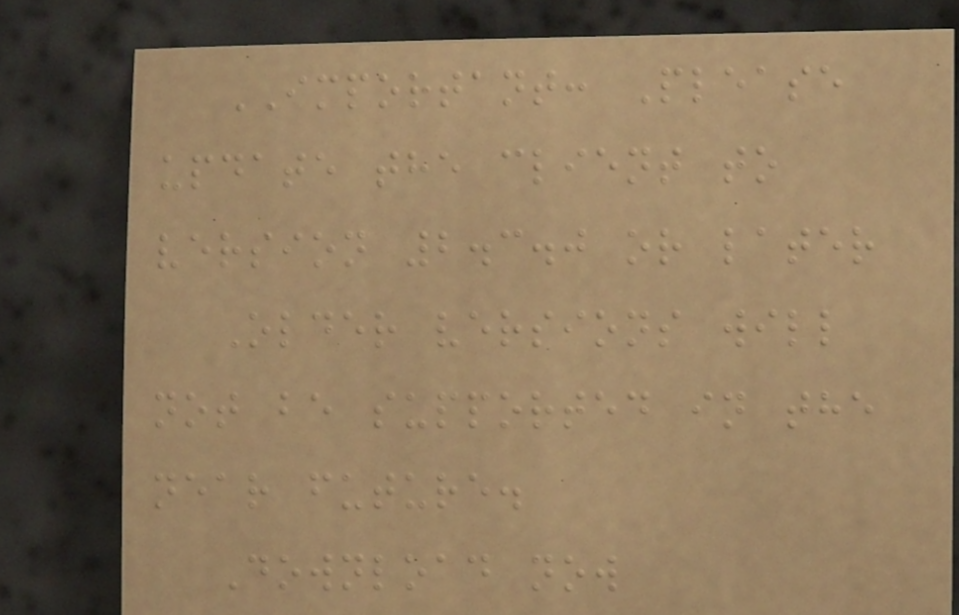IMPORTANT: Please
update the client to
version 2.3.0 or later
Older versions will
not be supported in the
near future.
Download now
